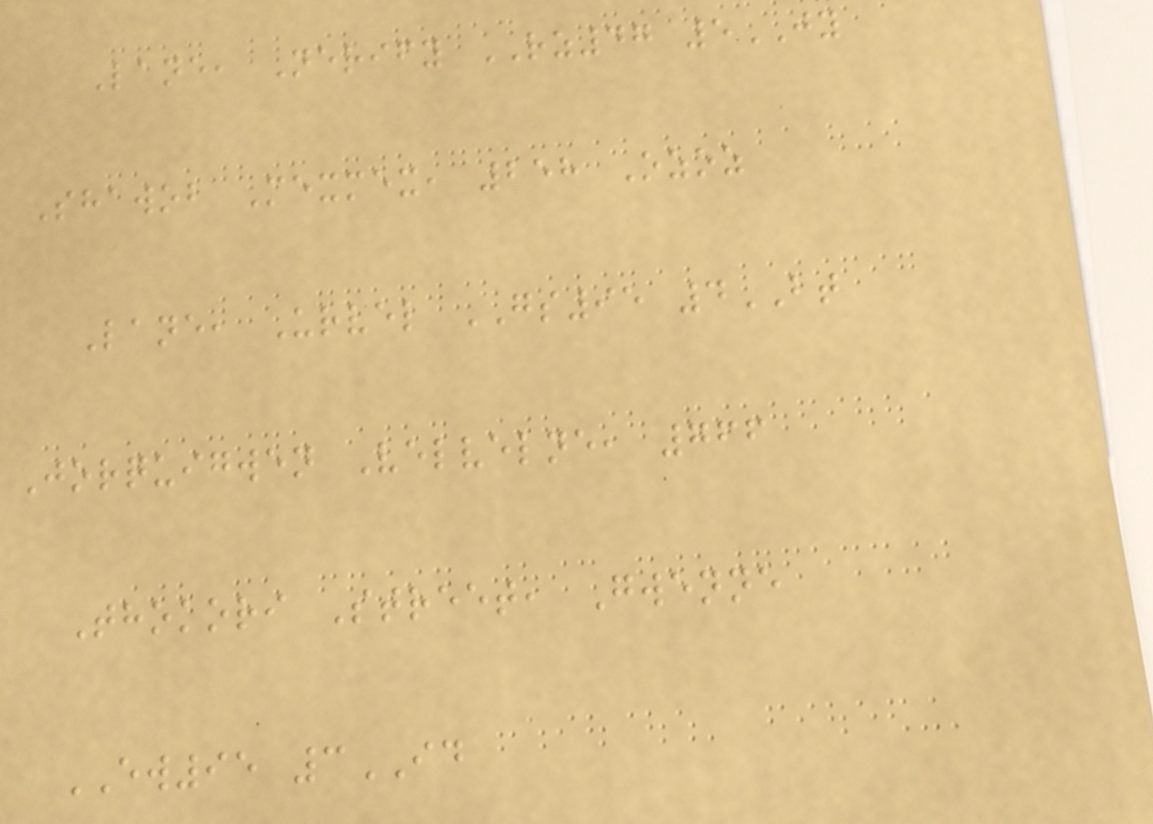Lane, Nerify RZ47 5JY
Shawob Mexmex, 258 Ozoz
Lane, Urvel GS95 4BT
Jorquigwen Velvelne, 766
Thokori Street, Gwenne
EW95 3ID
